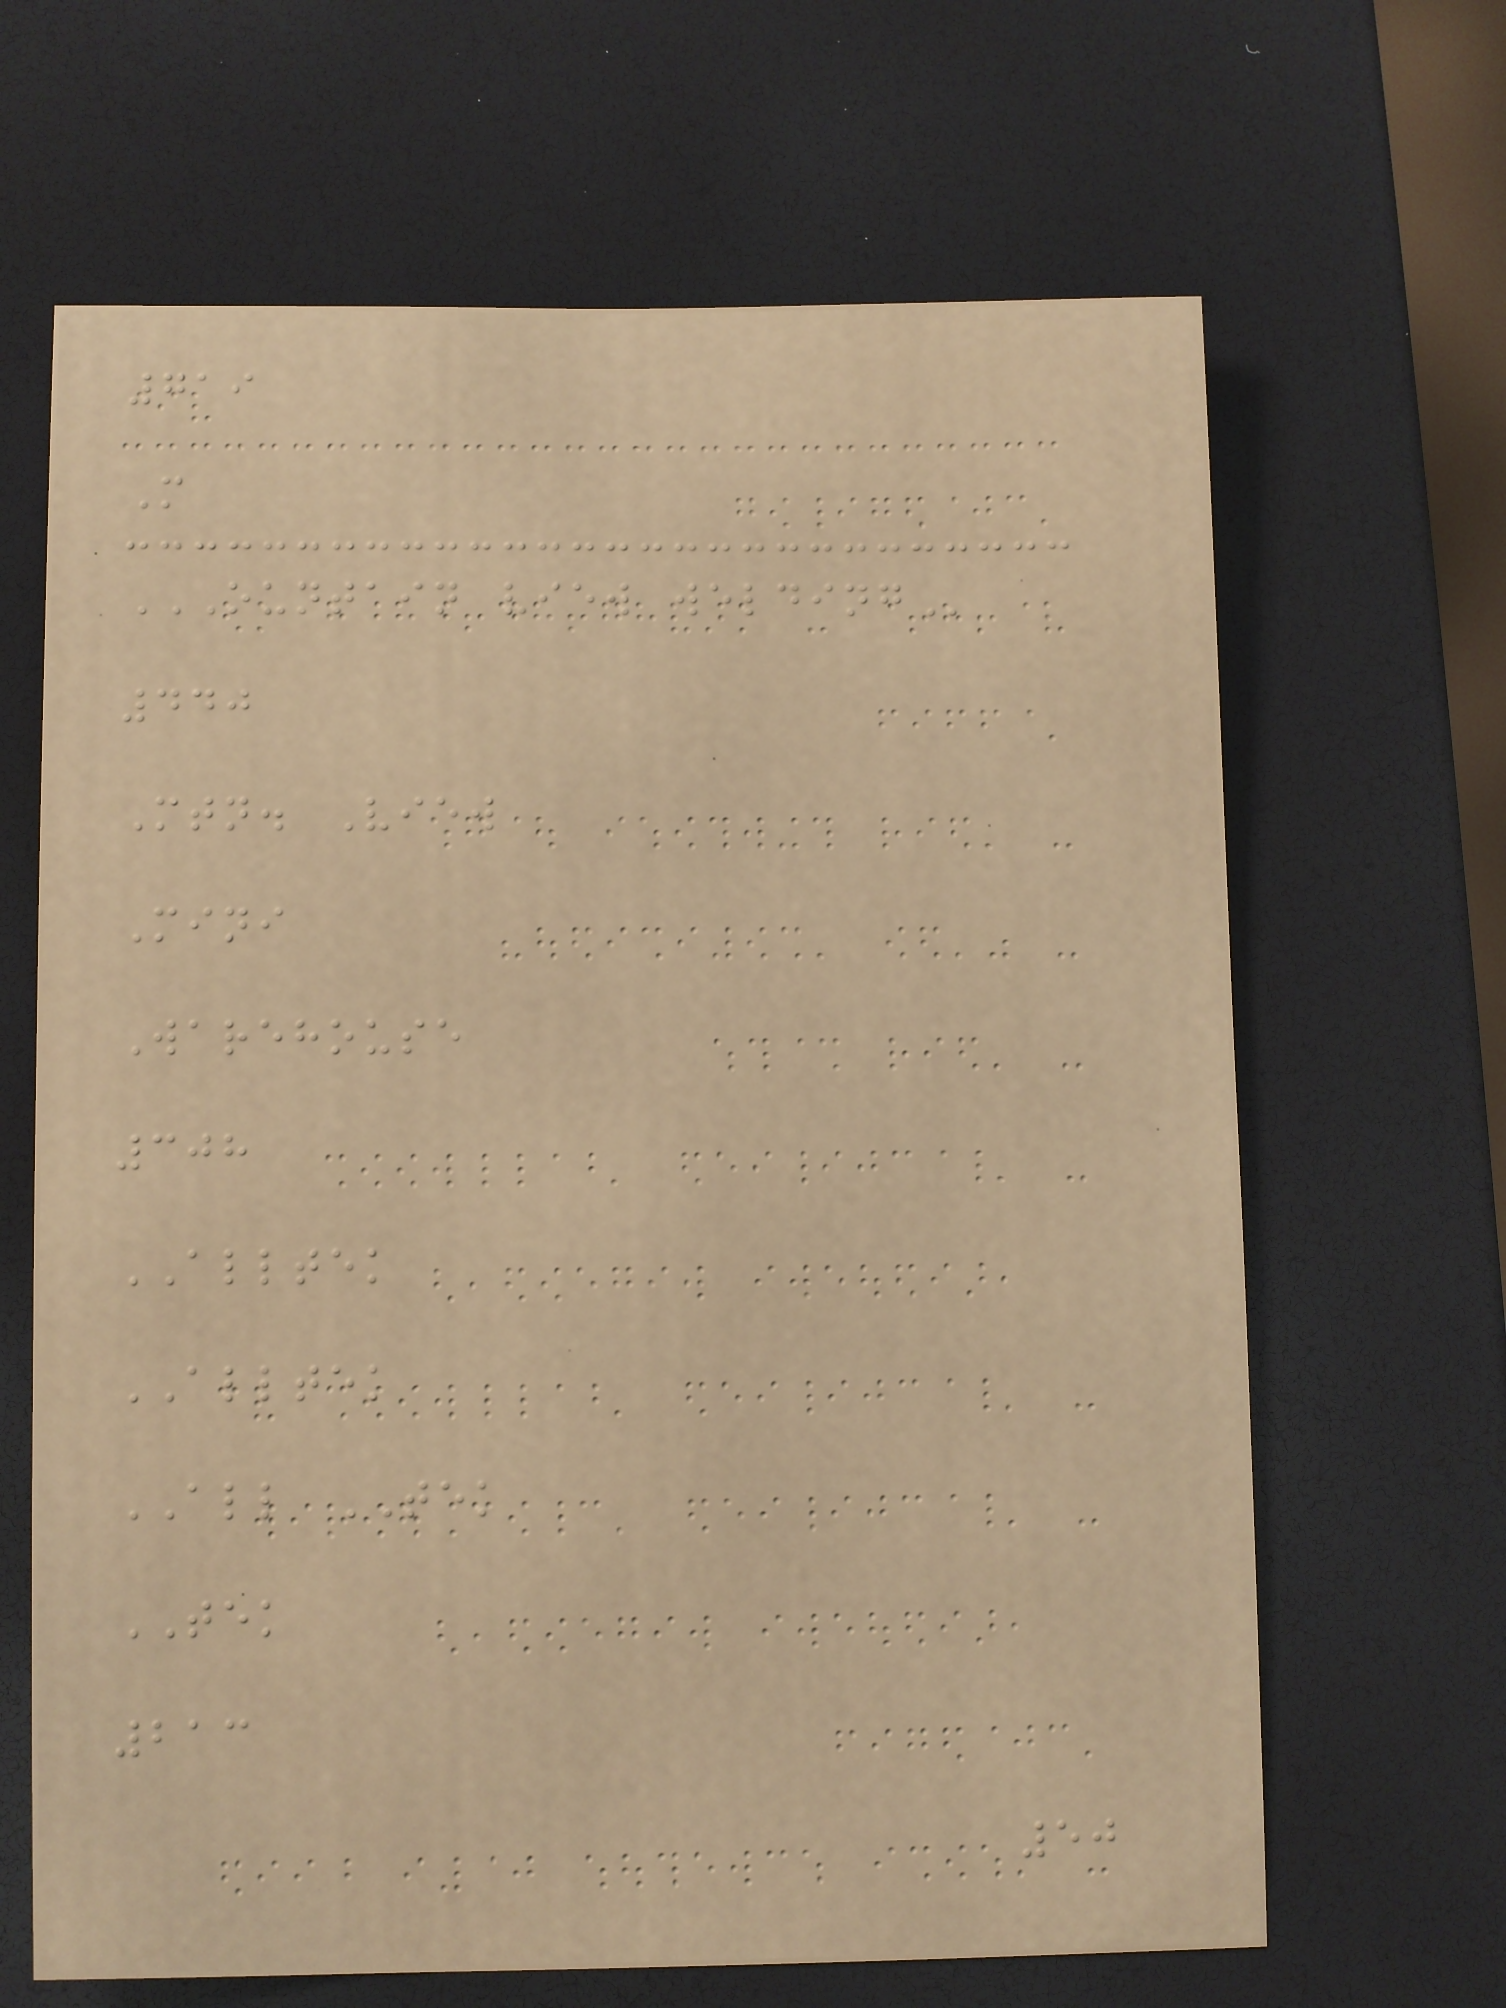719
M
OUNTAIN VIEW WELDING
440
Mtn. View
Mini
Warehouse
308
ALLTEK
ALLTEK
ALL TEK
TEK
213
50
